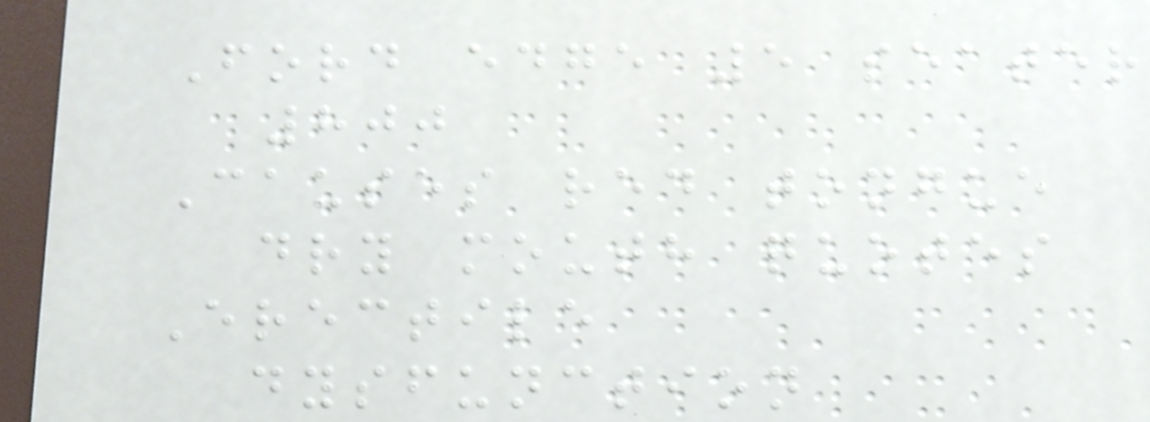Ford edge 5 seater
800
Causes red tongue
dry mouth quotes
Erectile
dysfunction
